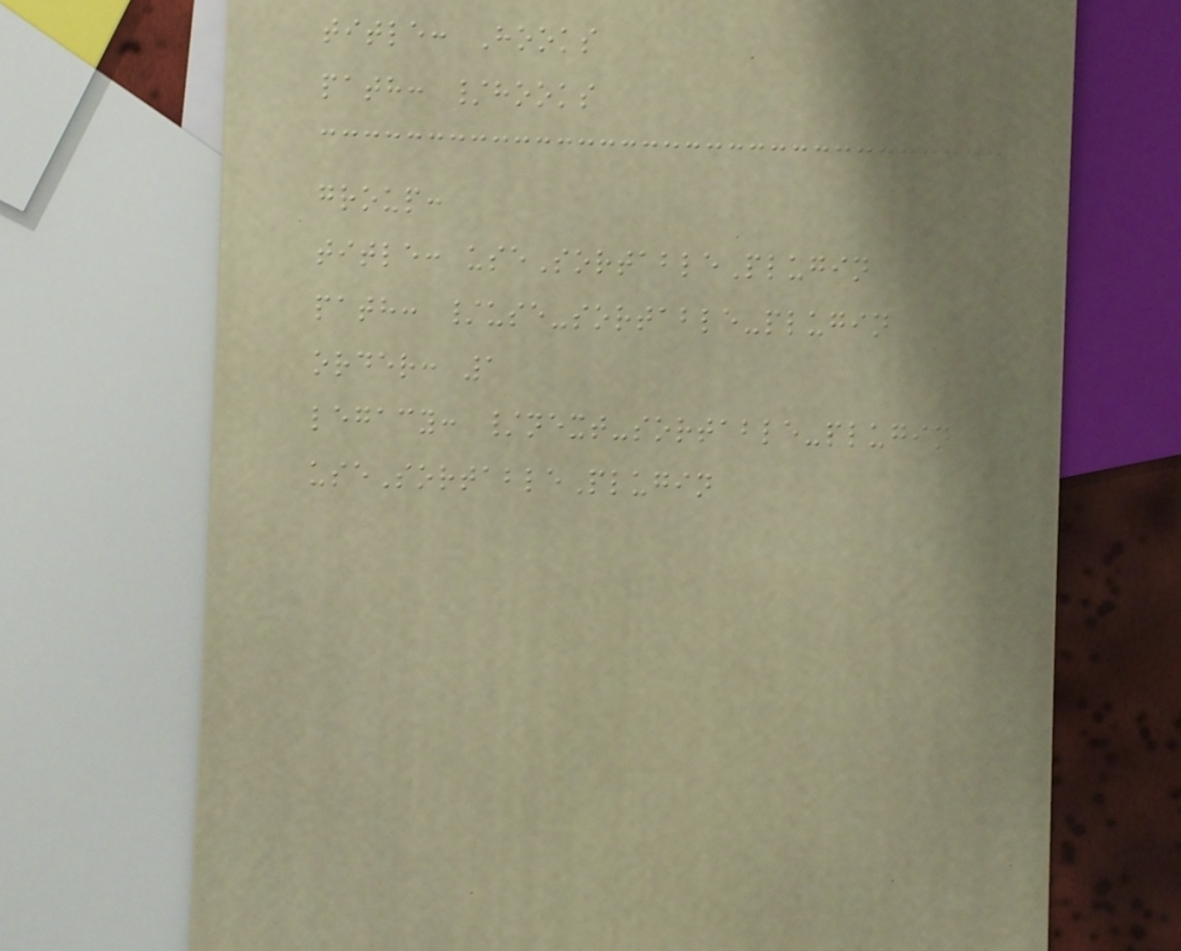title: Hooks
path: /hooks
group:
title: useSortablePlugin
path: /use-sortable-plugin
order: 1
legacy: /next-sortable-plugin
useSortablePlugin
